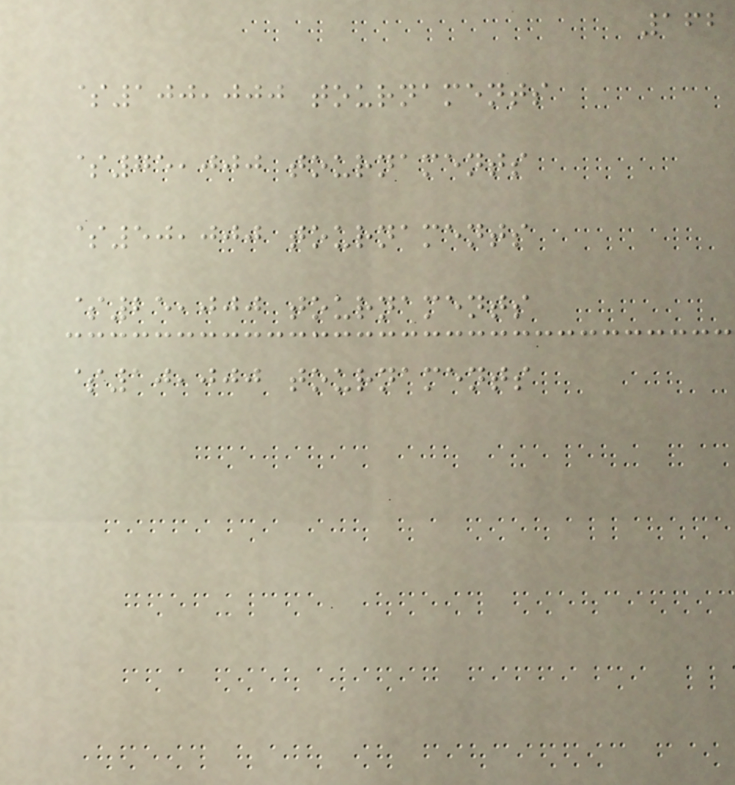162
$100,000 tournaments
$75,000 tournaments
$50,000 tournaments
$25,000 tournaments
$10,000 tournaments
